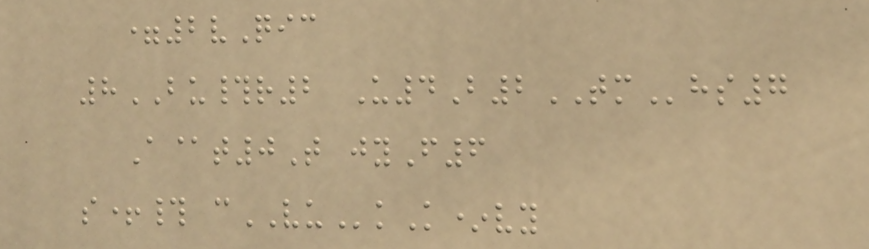=2vQic
8BU#r2 U4B2TMhs7
A@t0T jyF6
s+# cVUkK*vy
